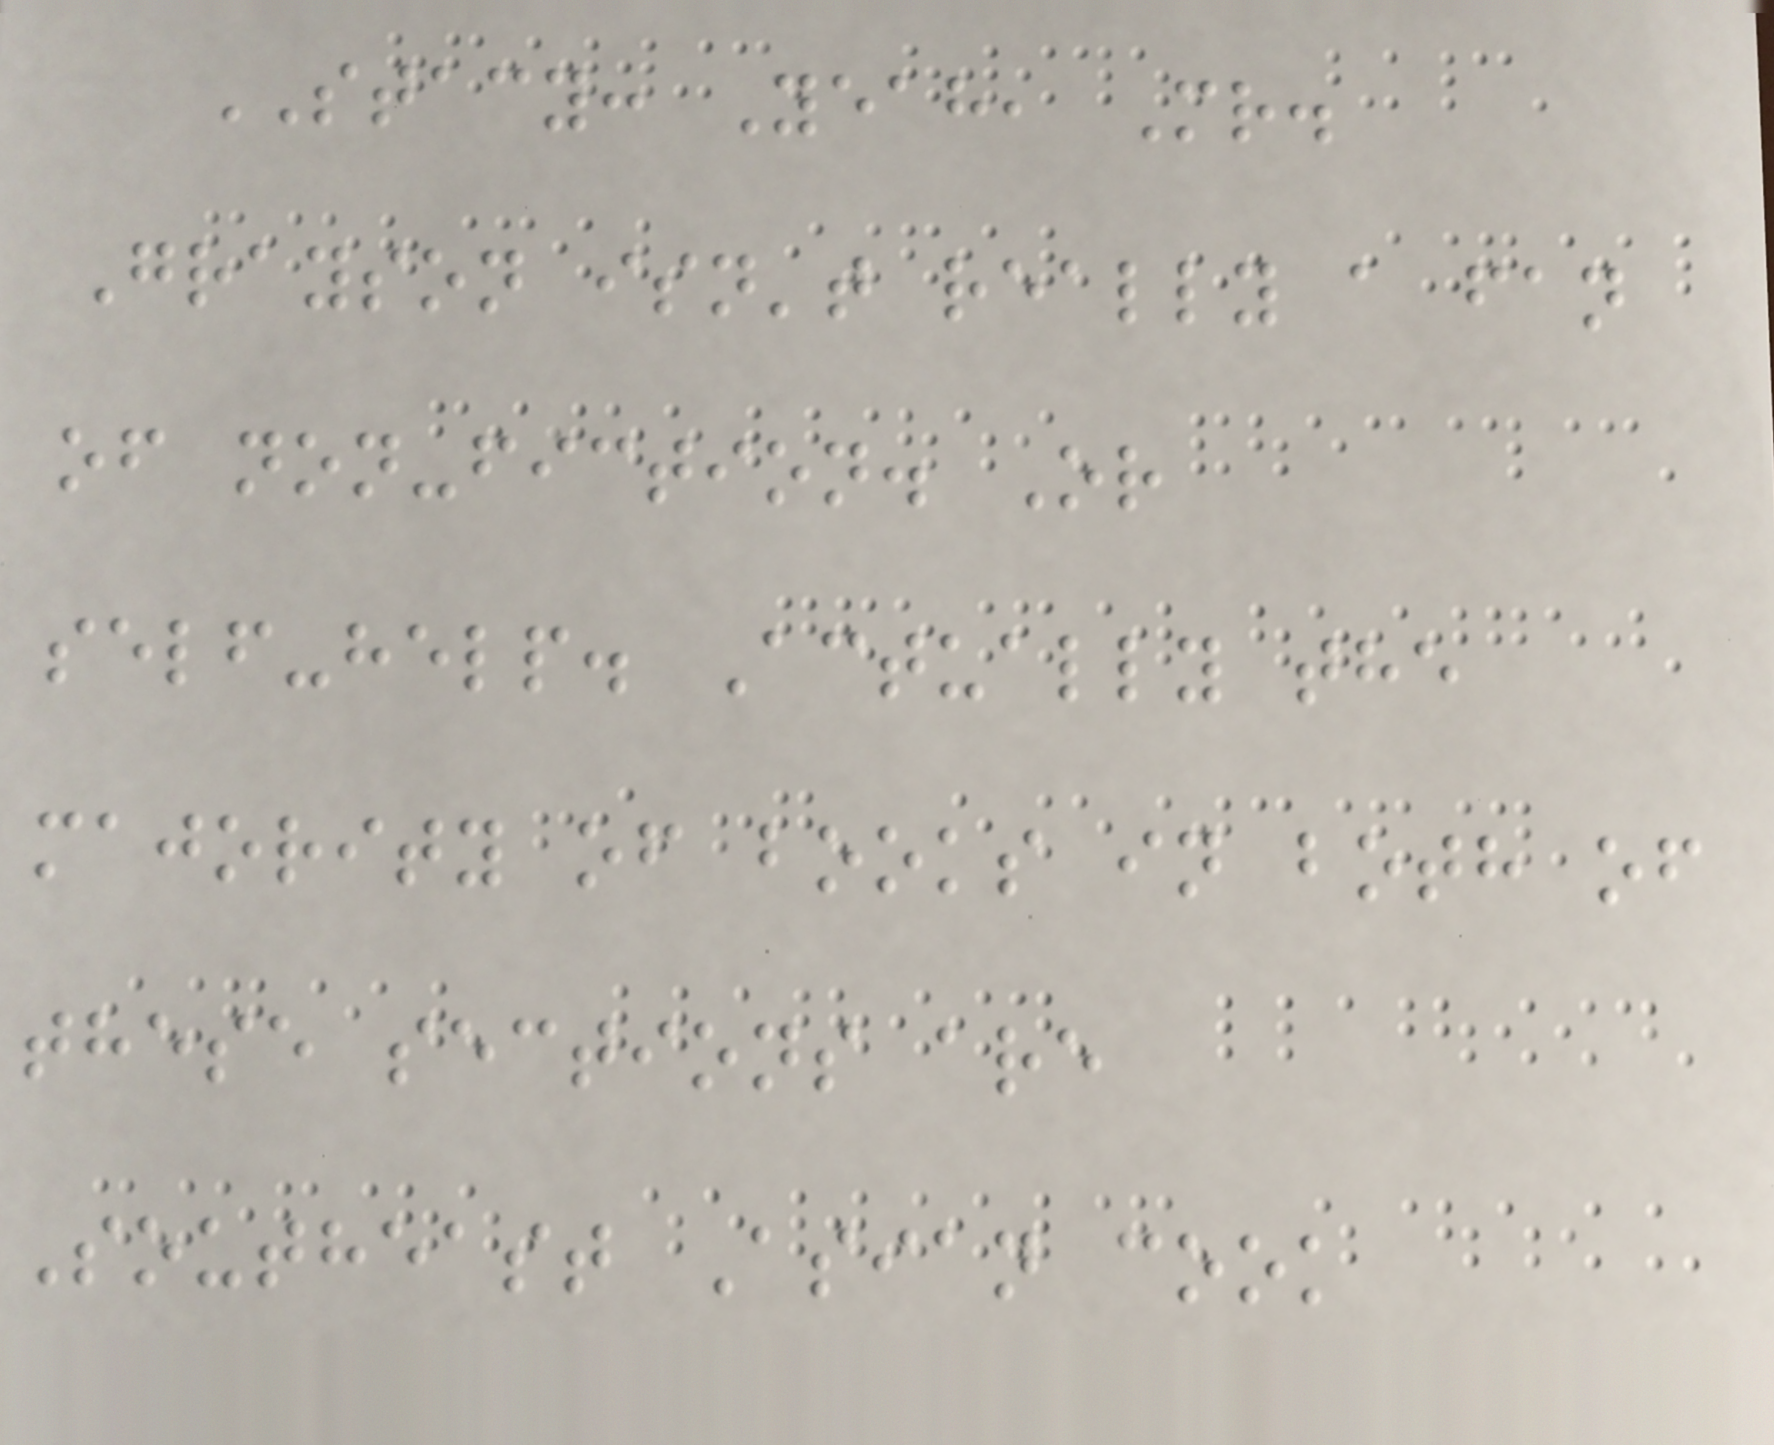STACY: Yeah, Mr.
Grayson isn't really a fan
of non-fiction. Or
self-help. Actually the
majority of books in both of
these sections are
Southeast Asian cook
